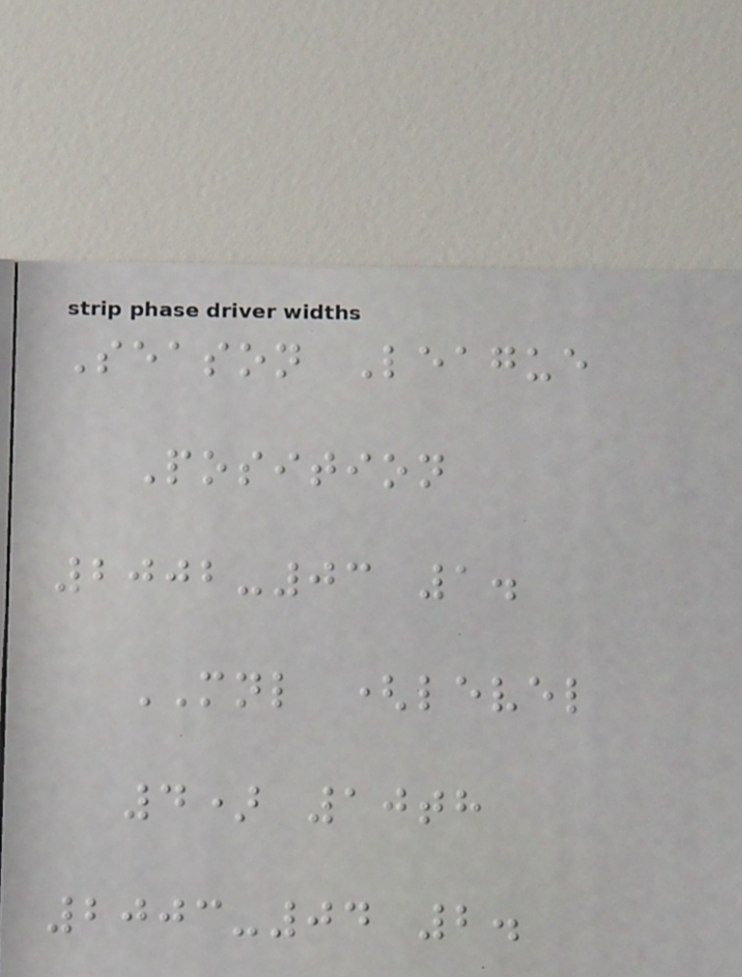Season League
Position
2002-03 1.
MNL (level
4) 10th
2003-04 2.
